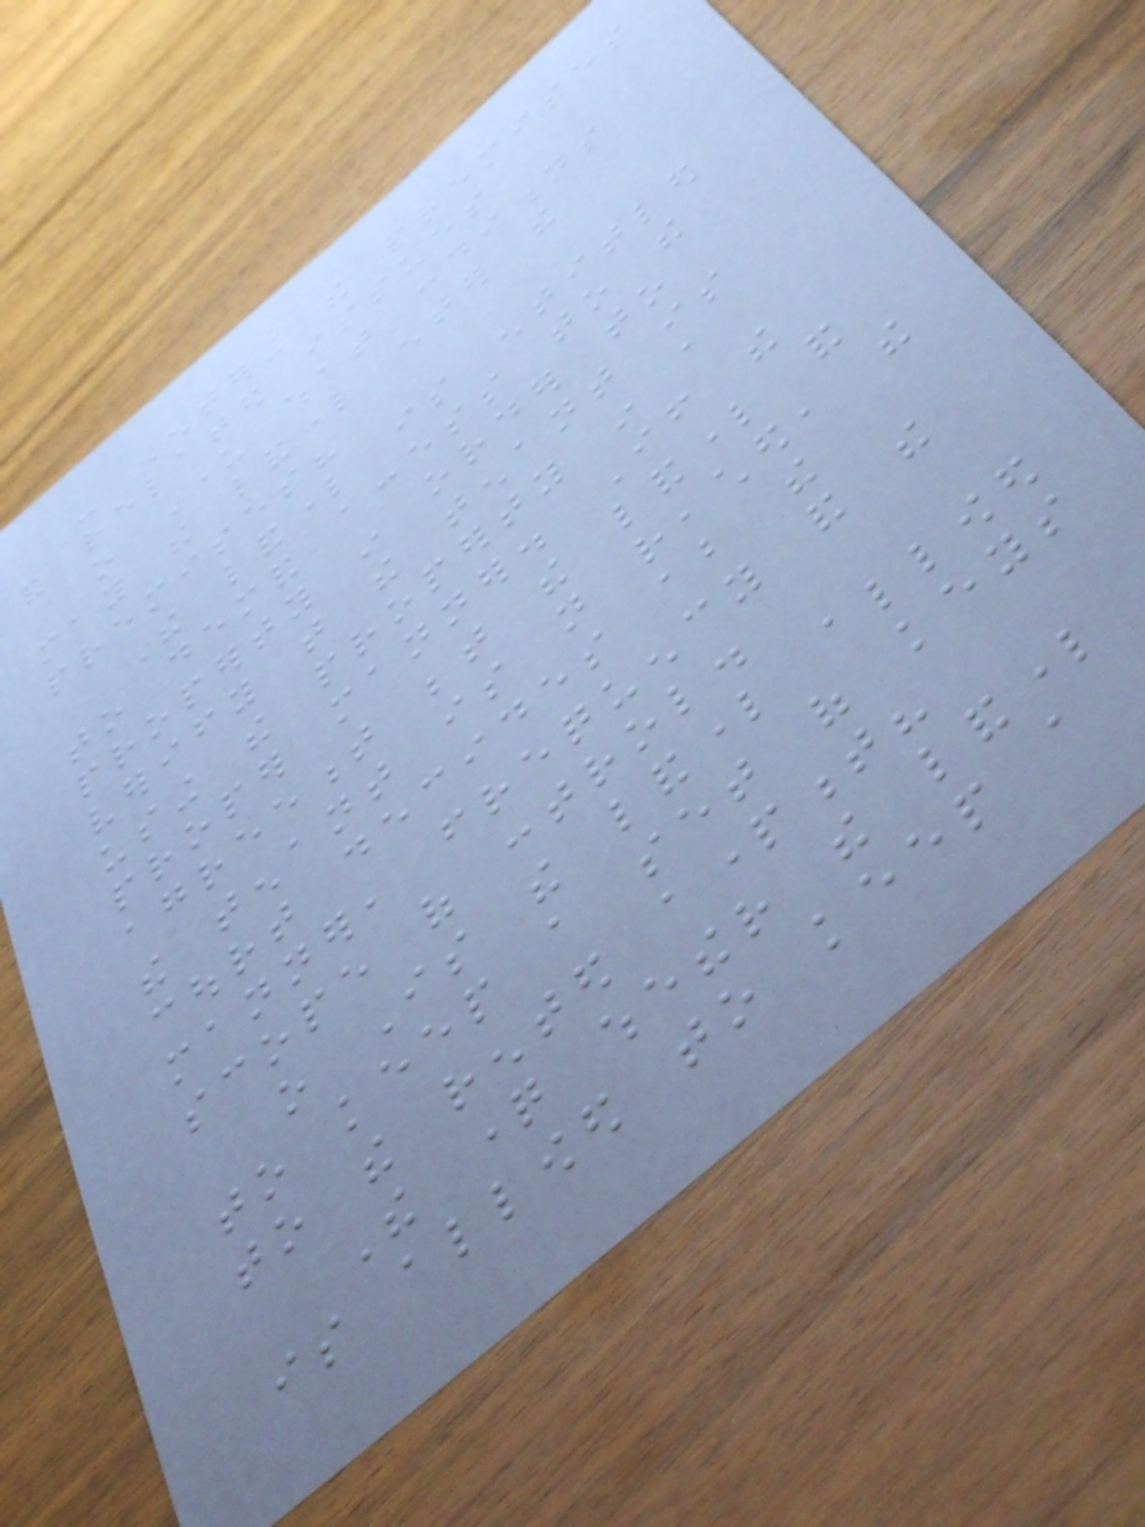- Entering the premises
and related issues
o Under what conditions
may the landlord enter the
premises?
The landlord is entitled
to demand access to the
property in order to
verify that the tenant is
using the property in a
proper manner. If the
agreement between the landlord and
the tenant is not reached, the
court decides about the
manner, frequency and the
scope of control.
o Is the landlord allowed
to keep a set of keys
to the rented apartment?
The question whether the landlord
is allowed to keep a
